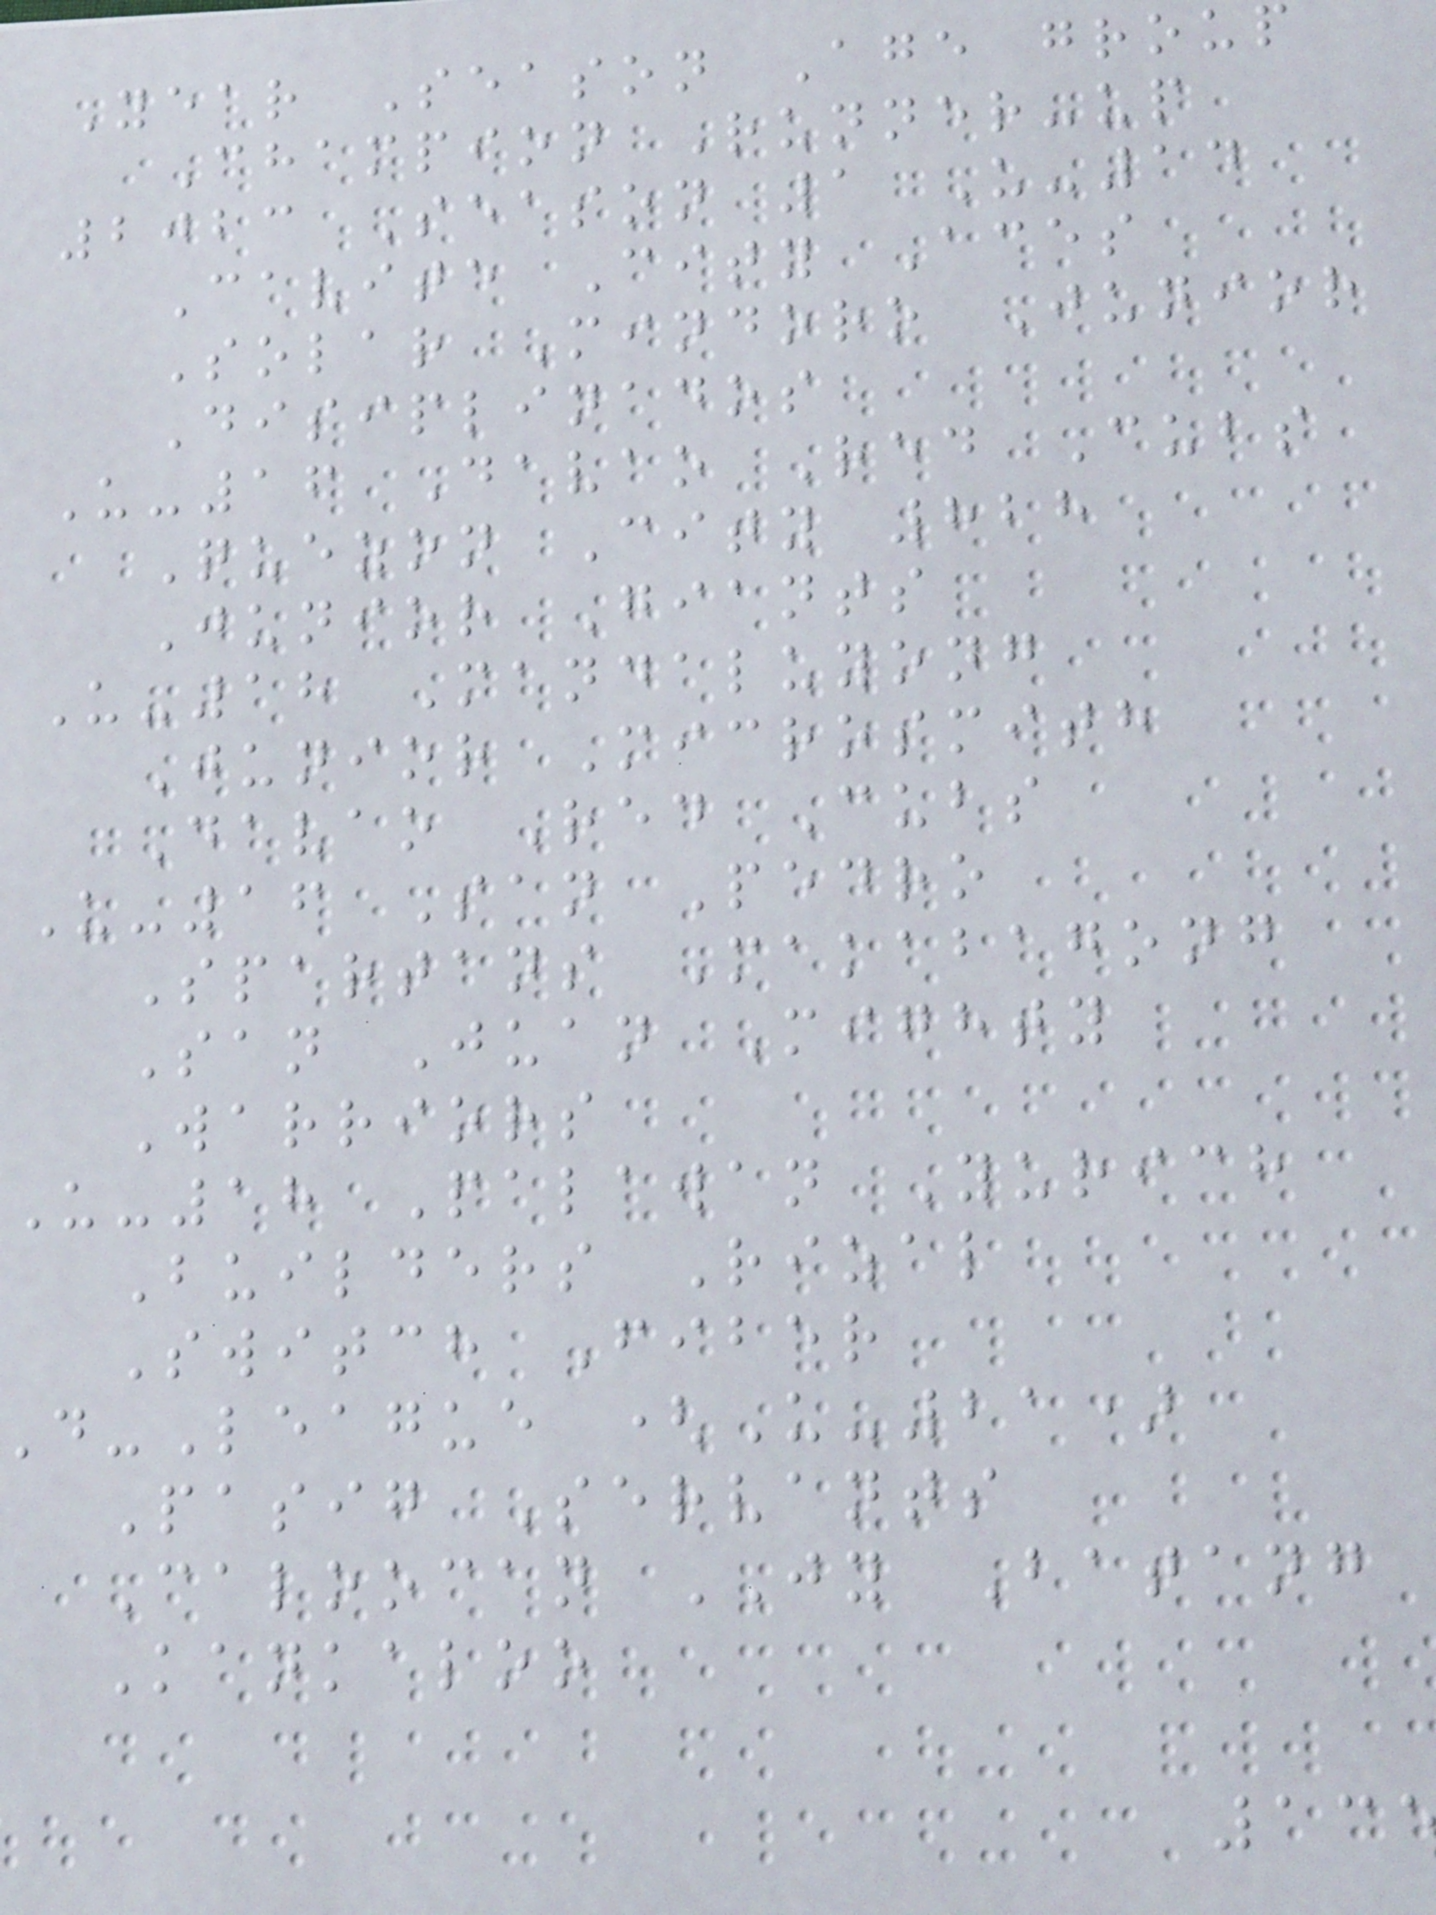Year Season Age group
Champion Runner-up
2023 Season 1 U-14
Cavite City Aces
Solar Mindoro Junior
Disiplinados
U-16 Davao Red Cubs
Quezon City 828
Junior Giants
U-18 Mandaluyong
Junior Microsmith
Davao Red Cubs
U-16 San Pedro
Spartans Makabagong
San Juan Mighty
Warriors
U-18 Palawan Yurich
Builders Rizal
Switch Fiber
-League (U-21)
Pasig Servants
Caloocan JY Batang
Kankaloo
